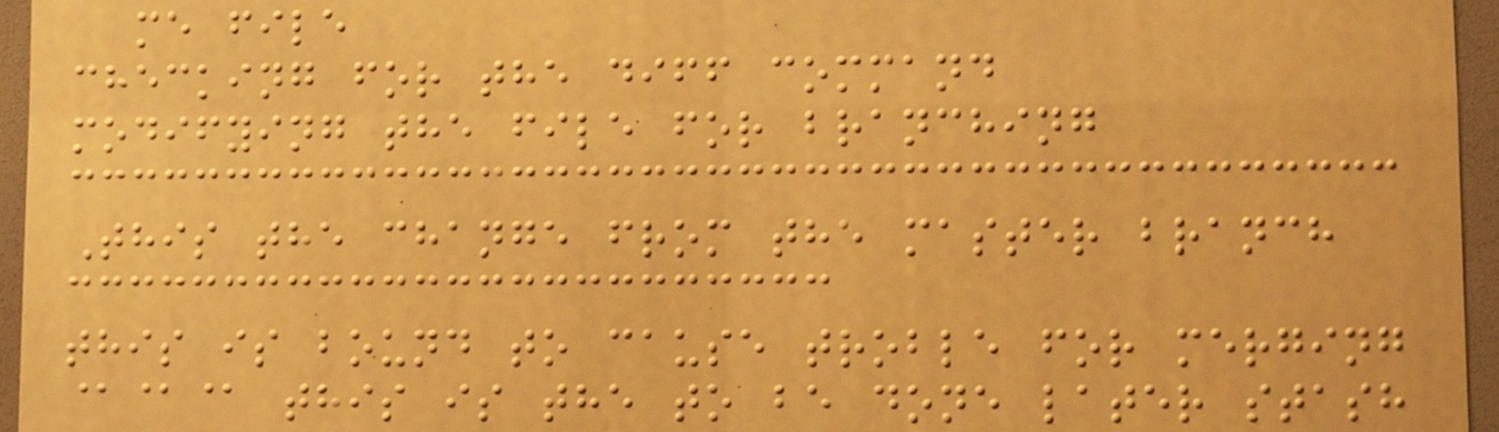me file
checking for the diff command
modifying the file for branching
This the change from the master branch
this is bound to cause troble for merging
@@@ this is the to be done later stash
